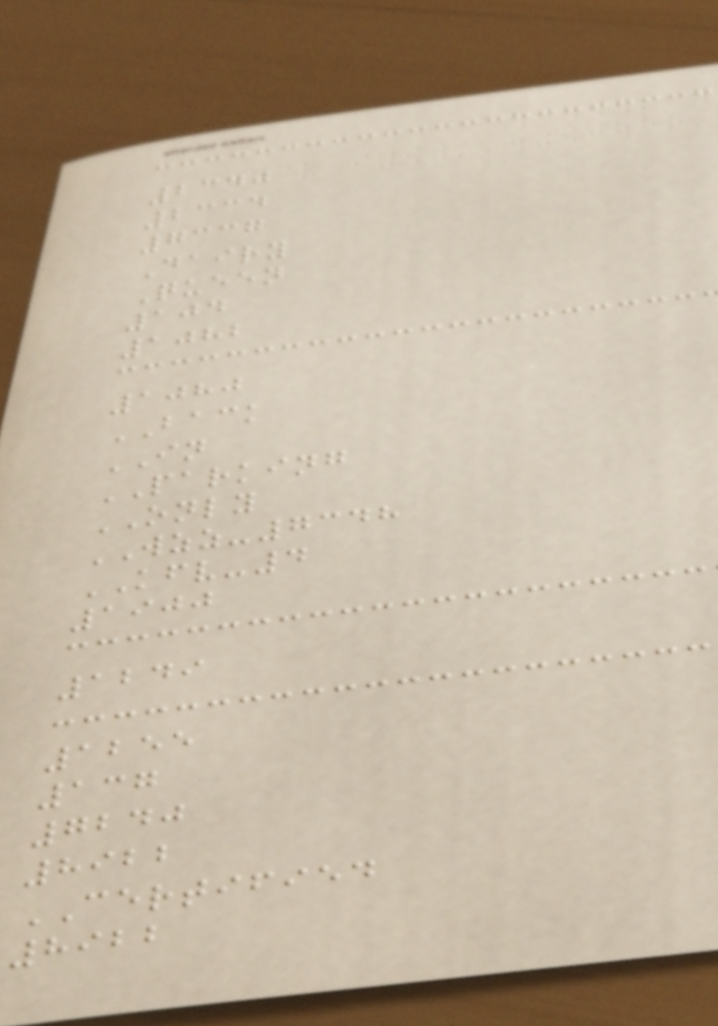2340
2334
7337
Dairy
Queen
104
1082
1080
BACK
IN
PARKING
ONLY
WZZ-7348
KFV-4
1900
1249
1255
137
7240
8922
CERTIFIED
8922
